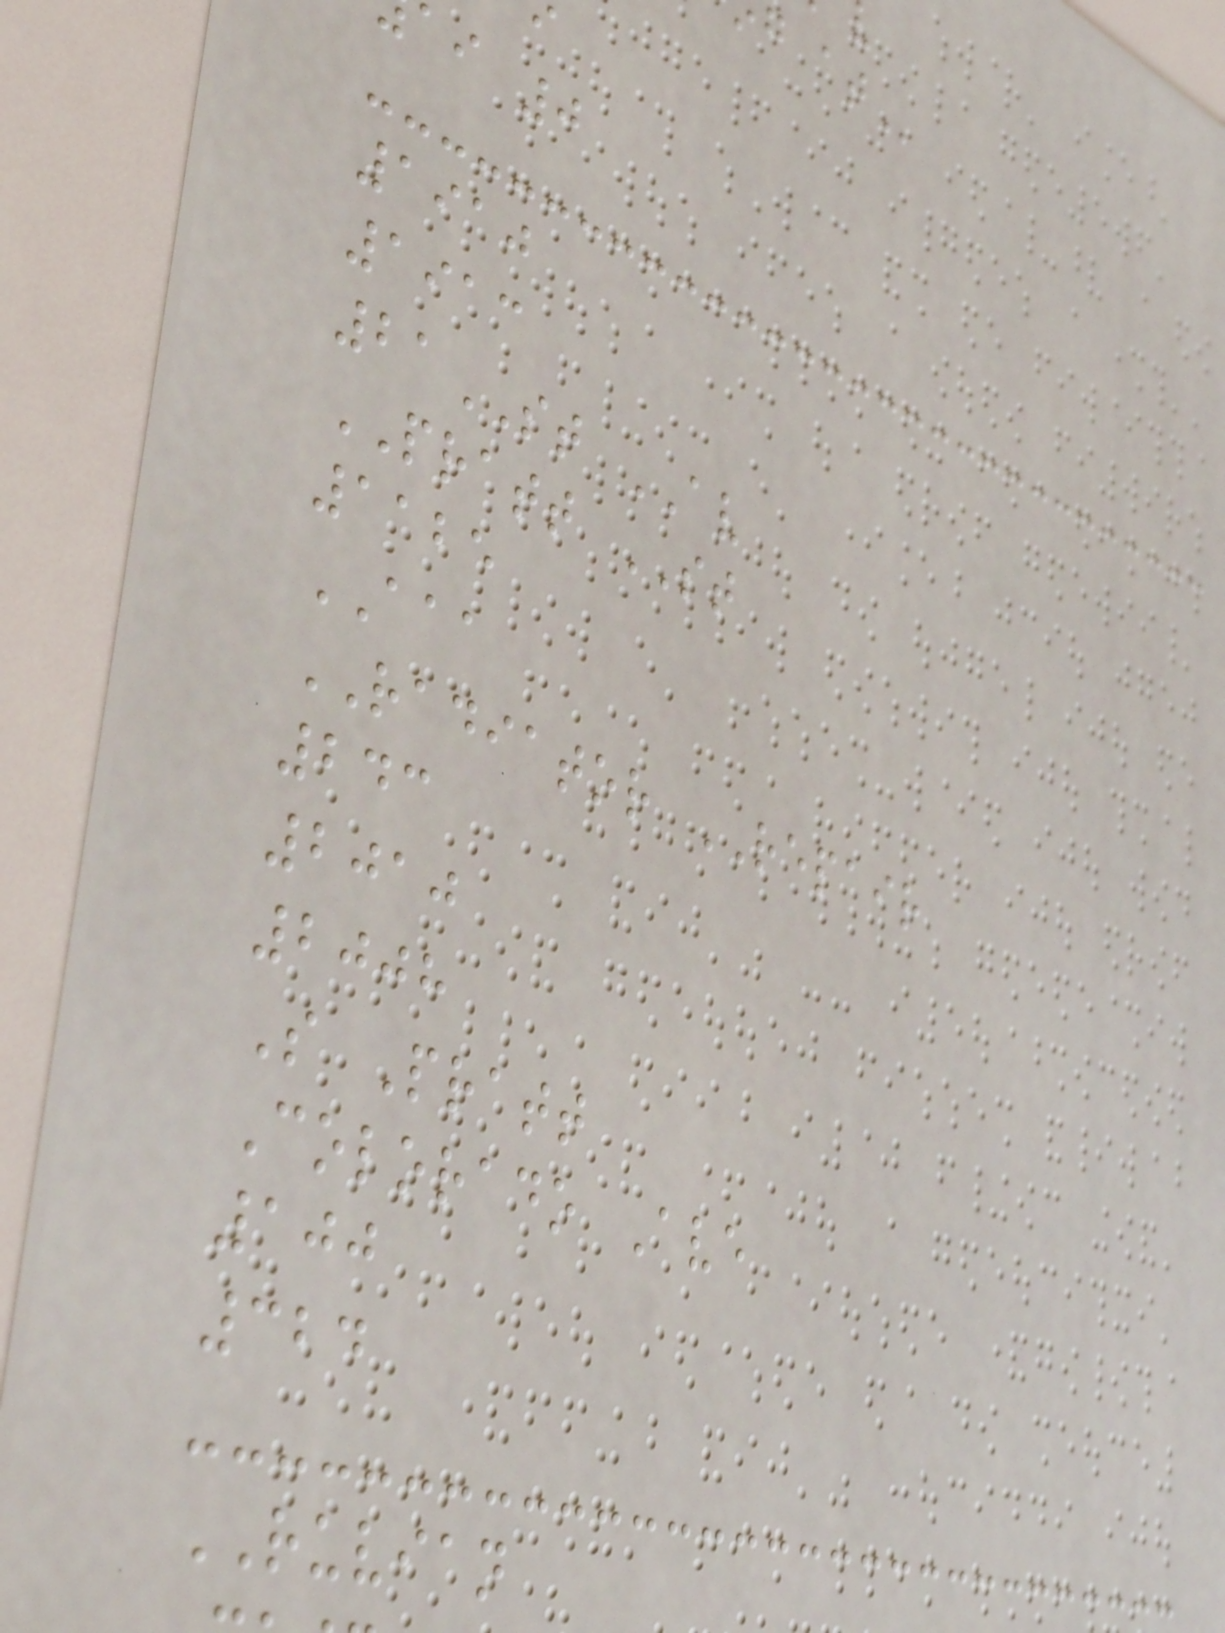ai 0
1910
1913
21ST AV
PRATT ST
1125
AAA
RADIATOR REPAIR
243
2010
2008
S Pratt
Colorado Ave
100
324
RUVIAN
